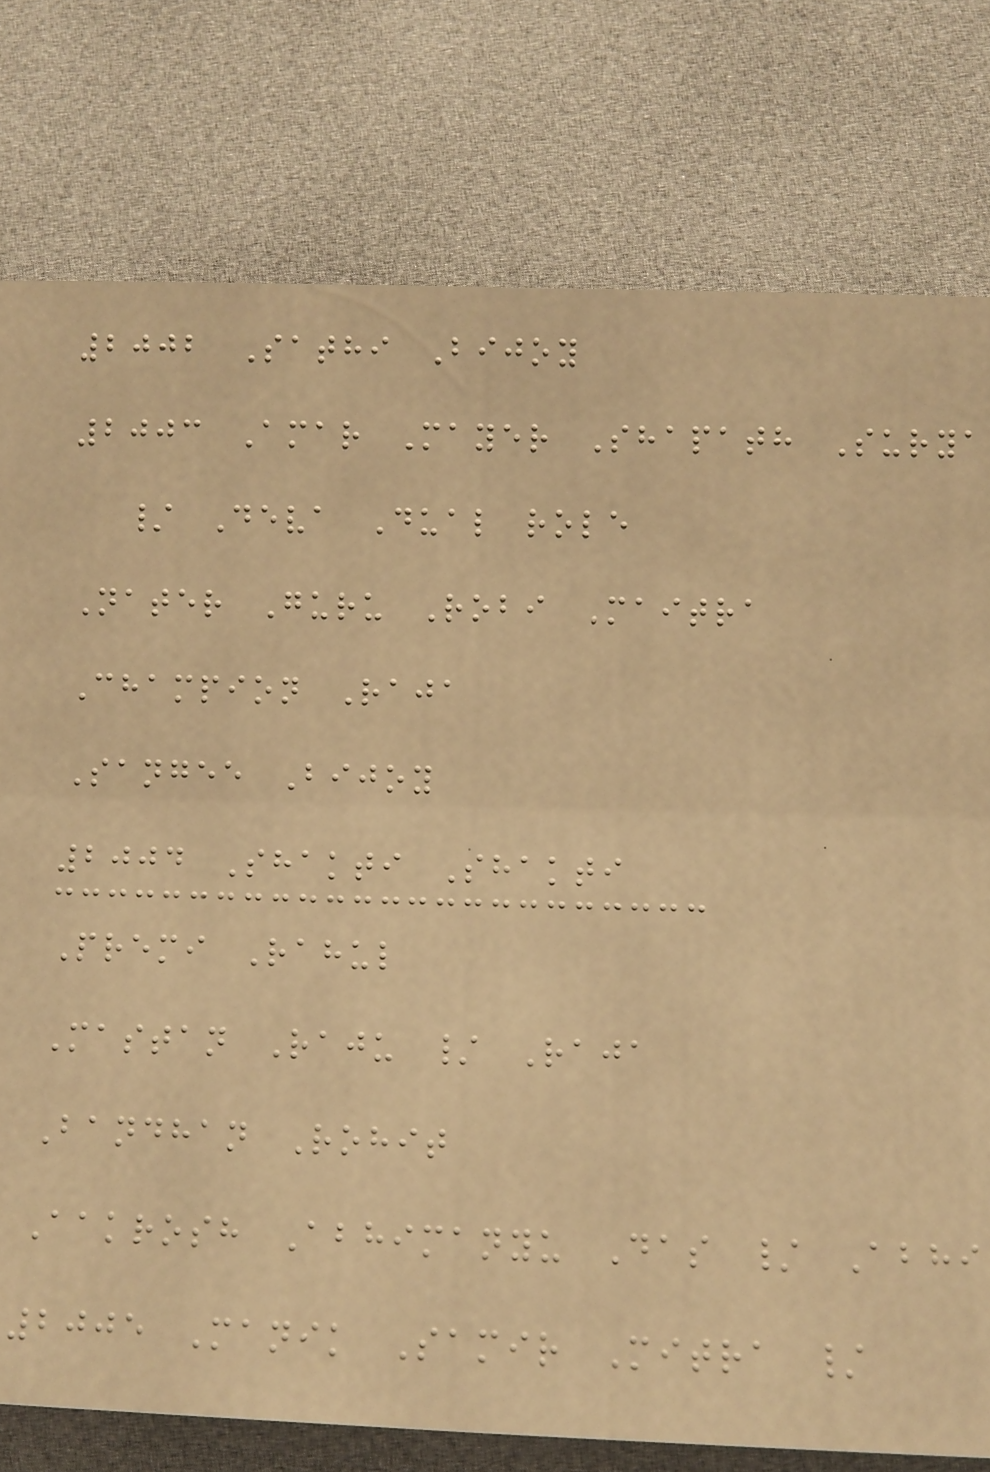2002 Sathi Bijoy
2003 Amar Mayer Shapath Surya
/ Deva Dual role
Nater Guru Robi Maitra
Champion Raja
Sangee Bijoy
2004 Shakti Shakti
Premi Rahul
Mastan Raju / Raja
Bandhan Rohit
Aakrosh Abhimanyu Das / Abhi
2005 Manik Samir Mitra /
